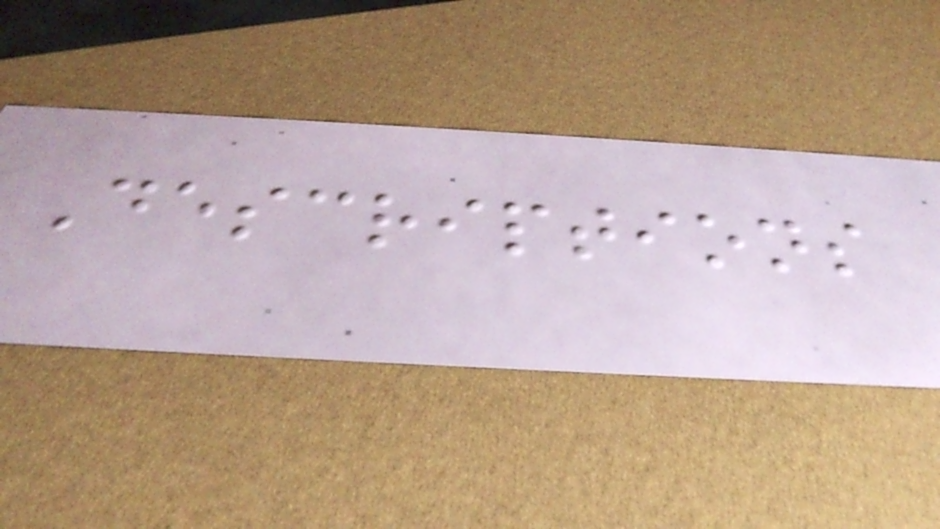Descriptions
